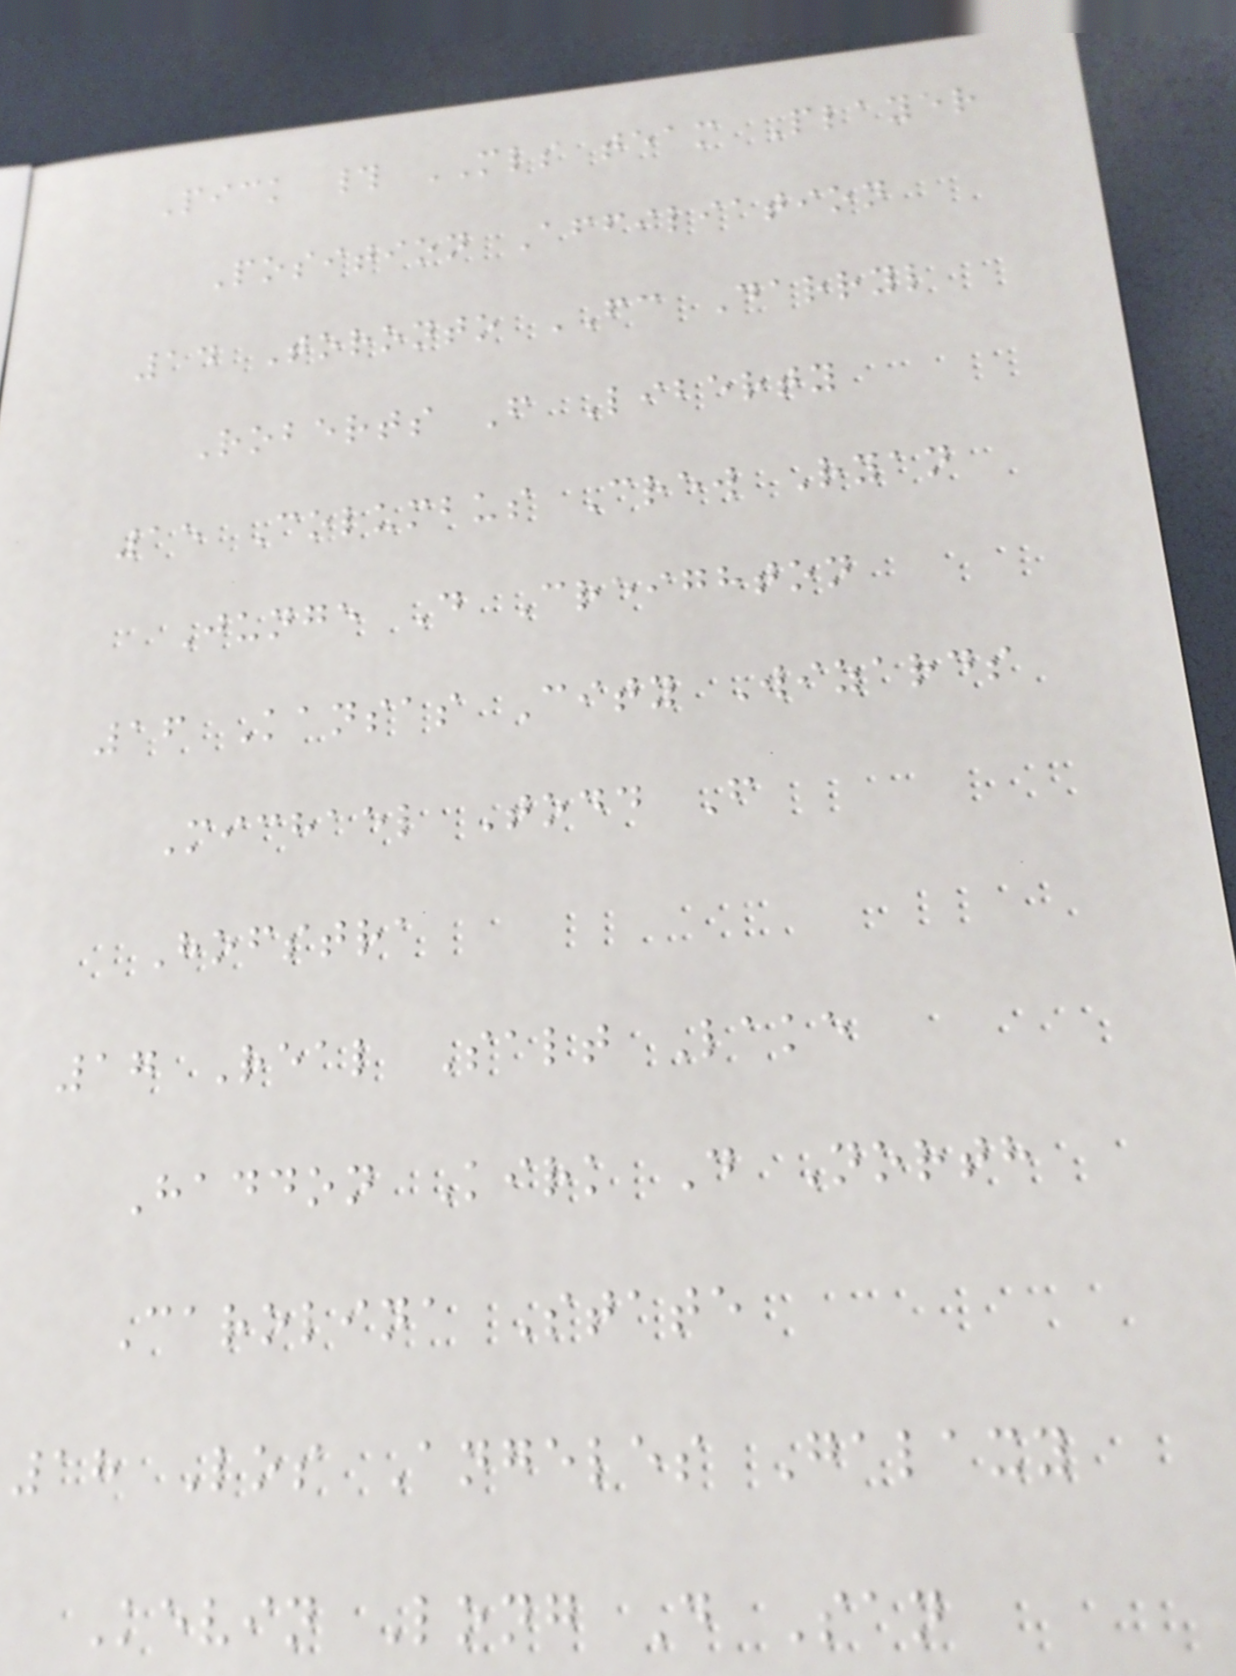Pick # MLS team Player
Position Affiliation
14 Toronto FC Darryl
Roberts F Liberty
15 Columbus Crew Ryan
Junge D Creighton
16 Kansas City Wizards
Michael Todd F
Hofstra
17 Real Salt Lake
Haddon Kirk D North
Carolina State
18 Los Angeles Galaxy
Kevin Long D San
